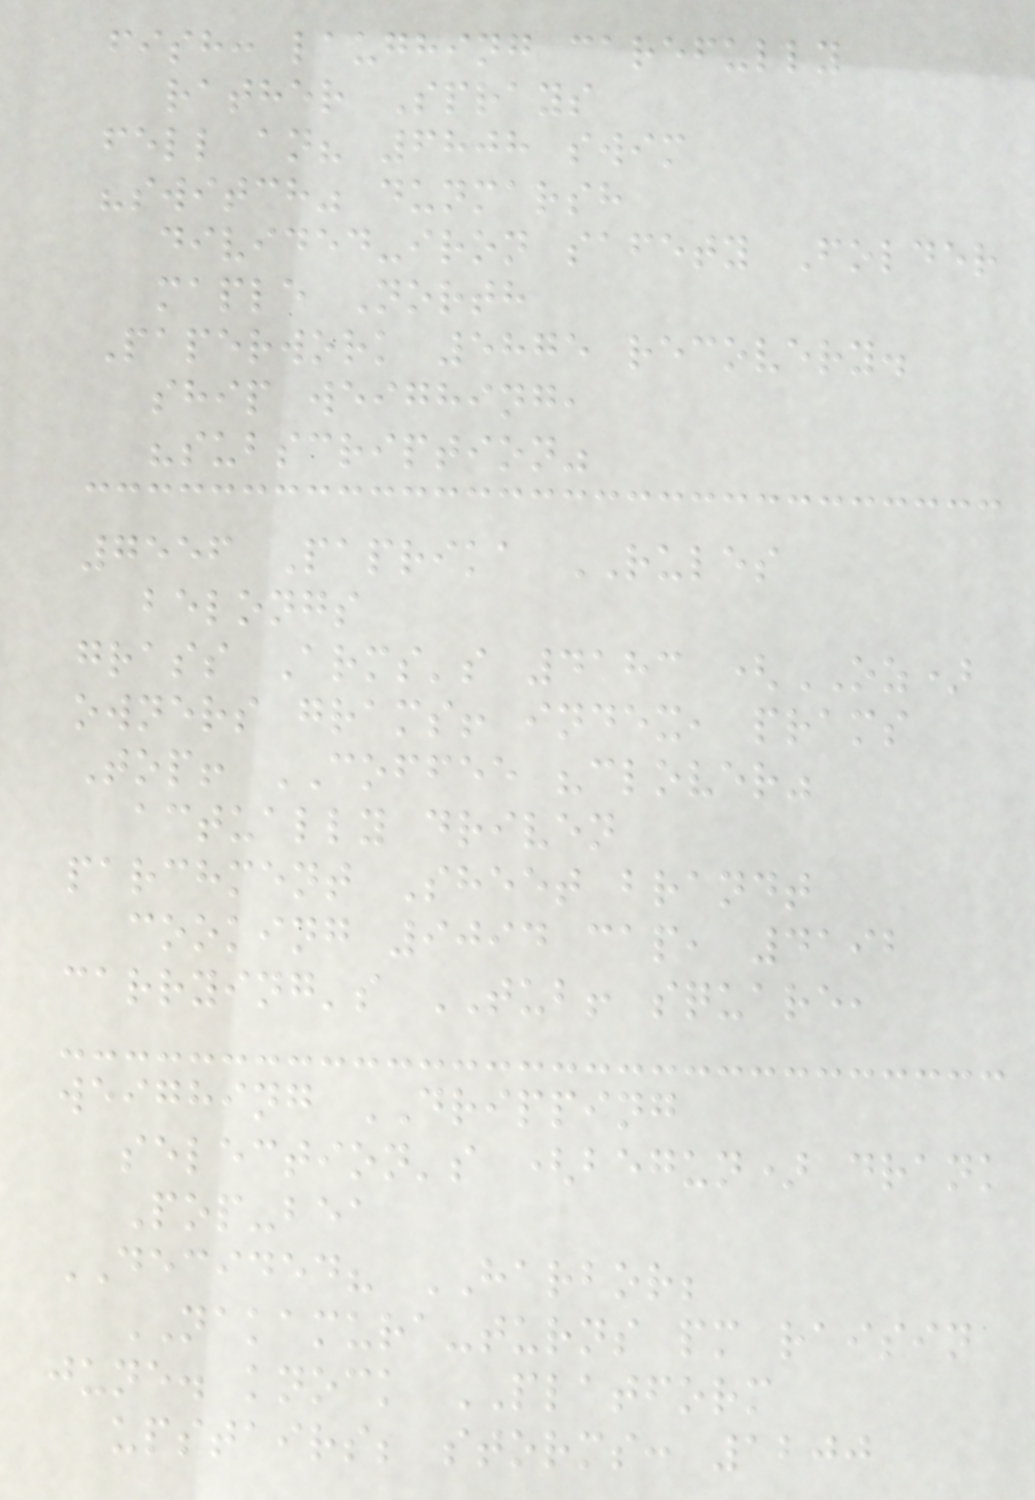fish: laughing carefully
rather Sprays
fell an? 6808 swim
"switch" dunmarsh
divided-iron safety Folder
maple North
Paperwork 5875 recovery.
ship weighing,
"subscription"
7556 Paprika RULES
belongs
grass Arms's 4183 (OZ)
owners grams! index, prams
Top! COFFEE "clover"
actually driven
parchment Sheet brandt
cooking 9094 cap, 4192
carrying's TUB! square,
weighing DRIPPING
selection's (begun) drank
Pop-bea
DECIDED? HARBOR;
NAKAMURA-turns pm raisin
june. knock PLATFORM
upstairs; storms: 1200
